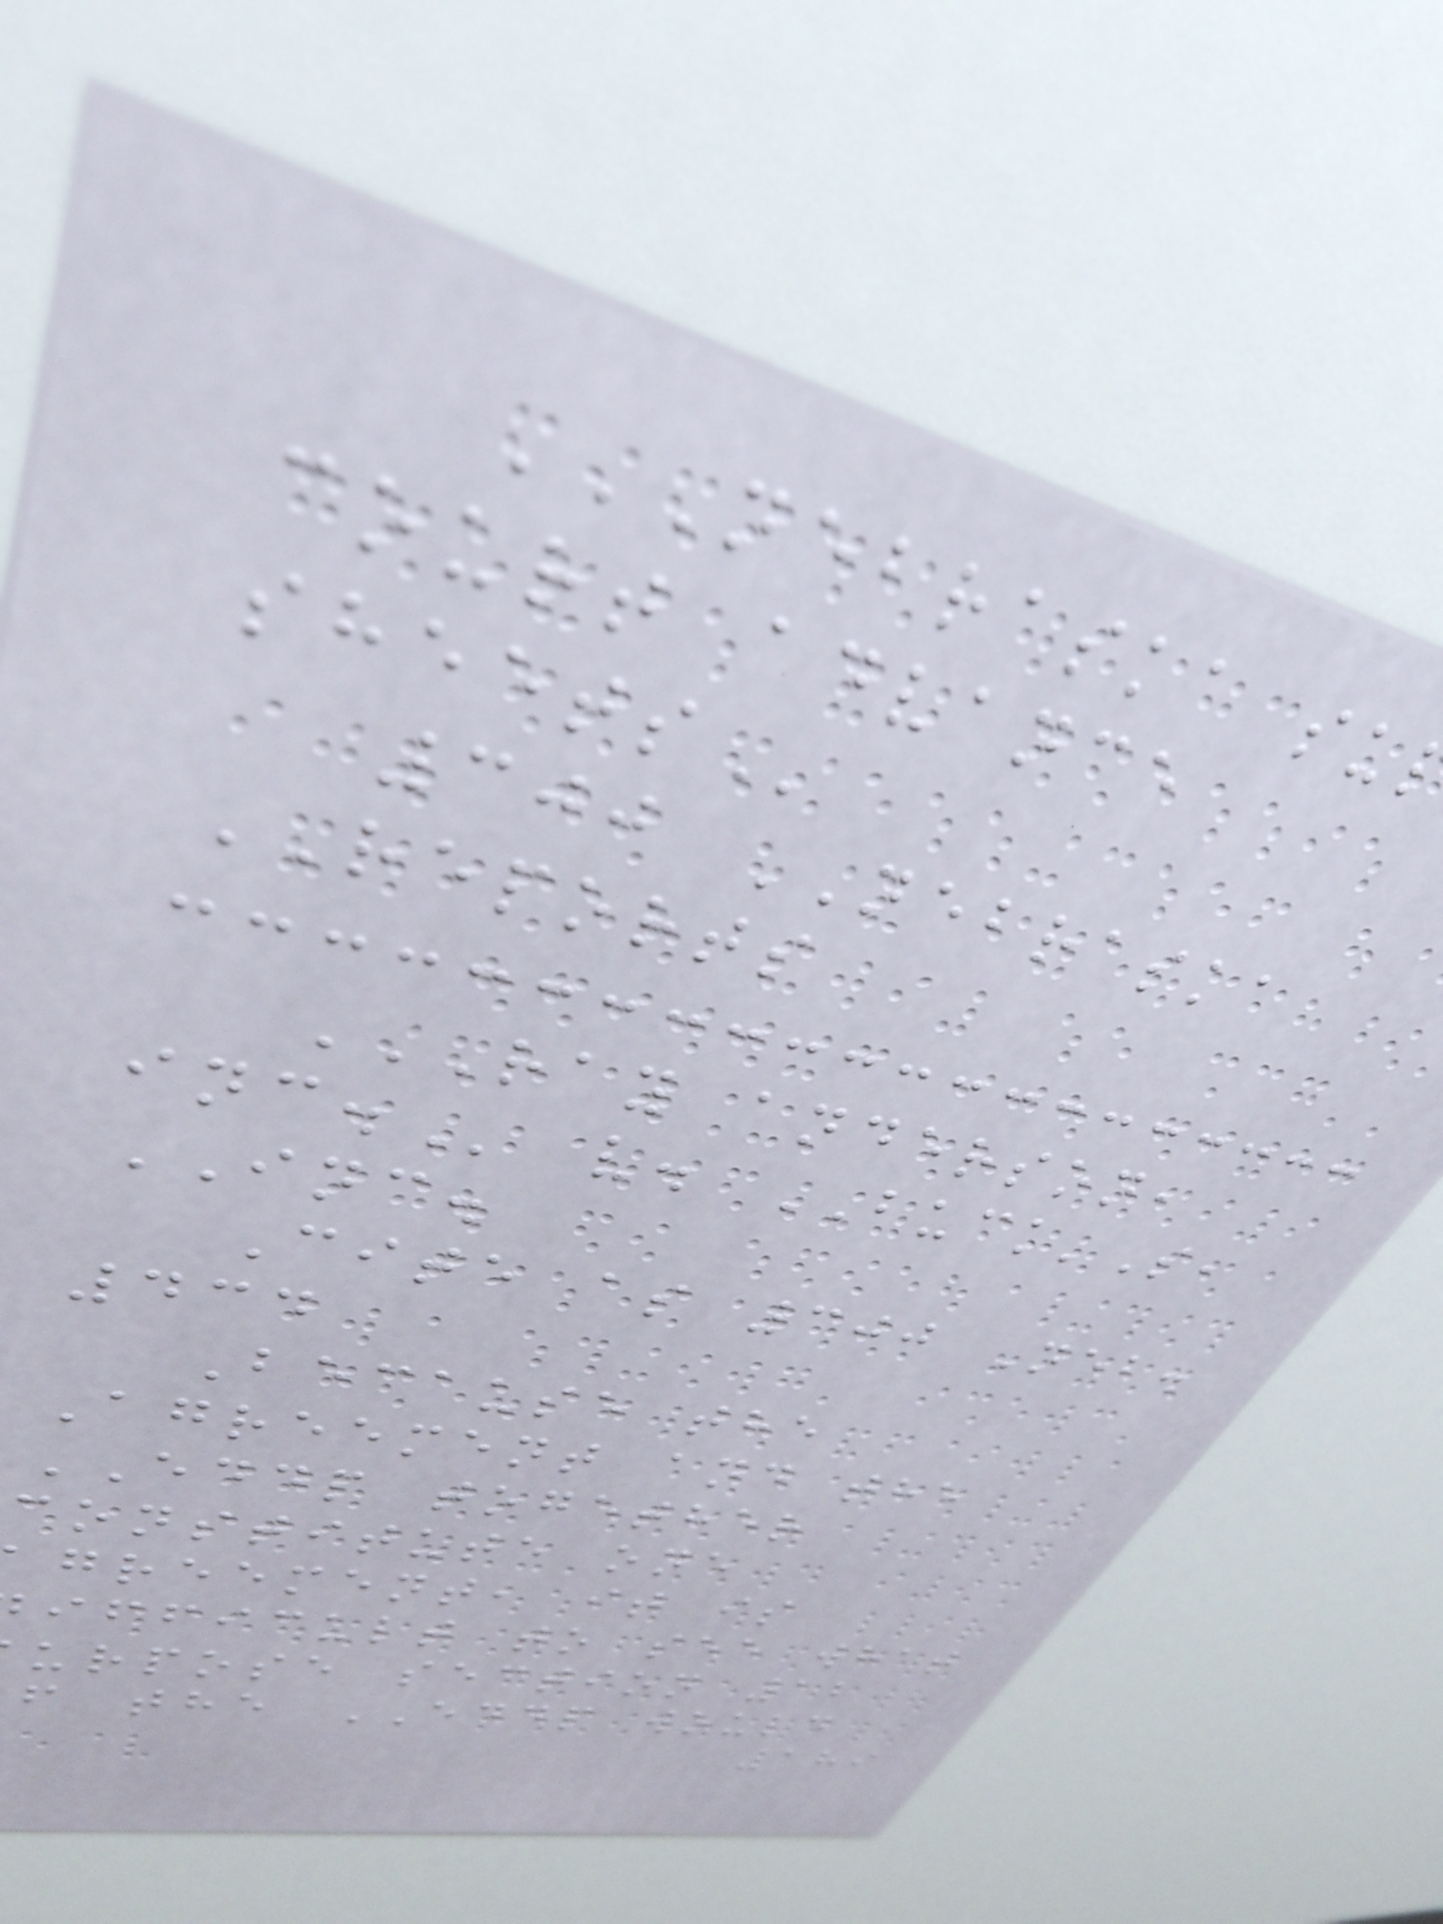court advance
300 NEBRASKA
REPORTS
RAY ANDERSON,
v. BUCK'S,
INC.
Cite as 300 Neb.
434
Because the
Agreement and the
EDDP together
constitute one
greement, it is
ifficult to see what
urpose section 12
f the EDDP would
189
